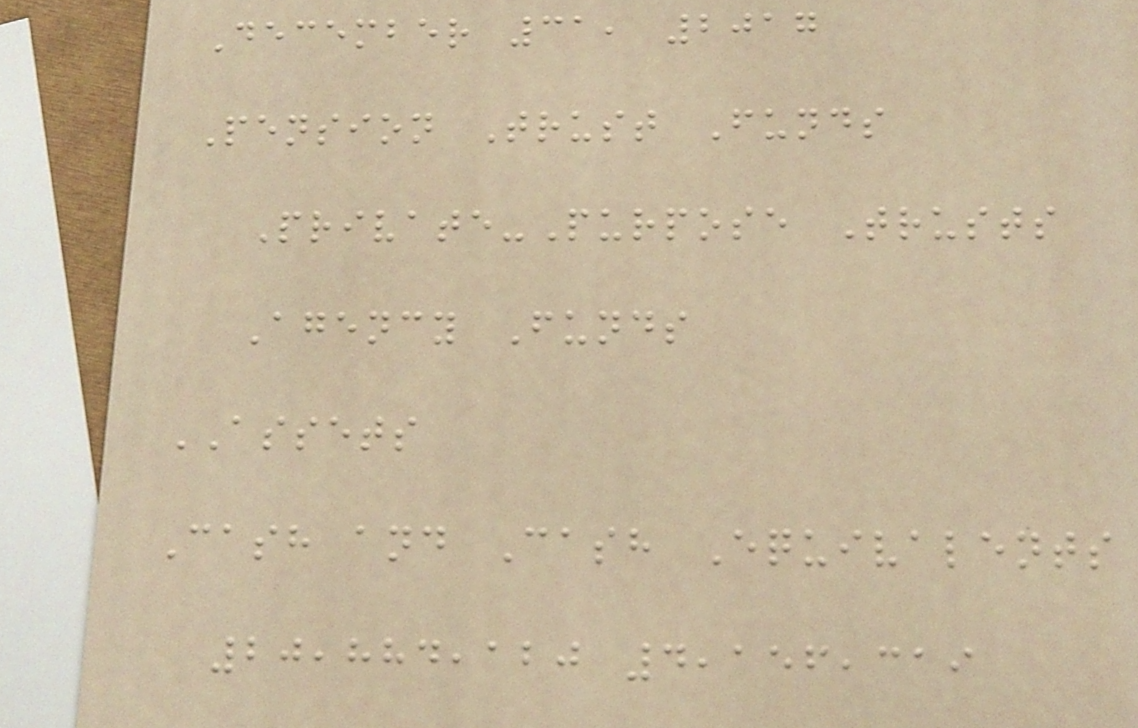December 31, 2017
Pension Trust Funds
Private-Purpose Trusts
Agency Funds
ASSETS
Cash and Cash Equivalents
20,884,120 4,156,319
